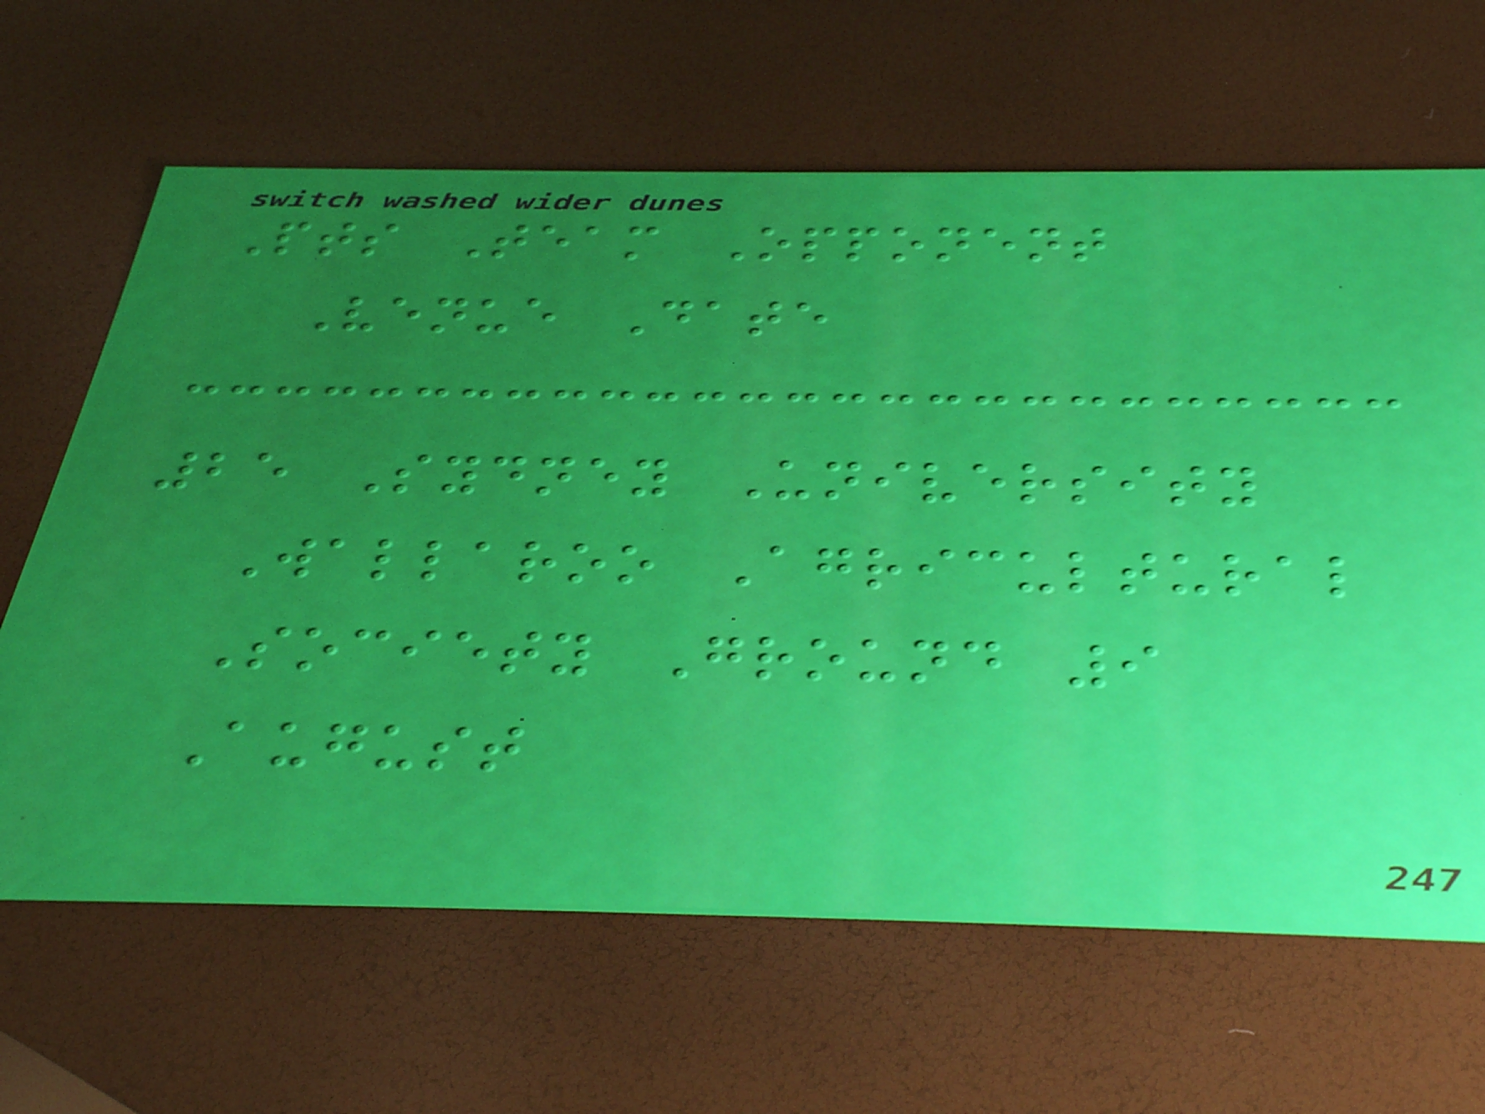Pts Team Opponent
Venue Date
25 Sydney University
Wallaroo Agricultural
Society Ground 9
August
